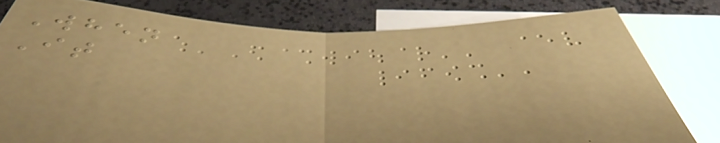When
It
